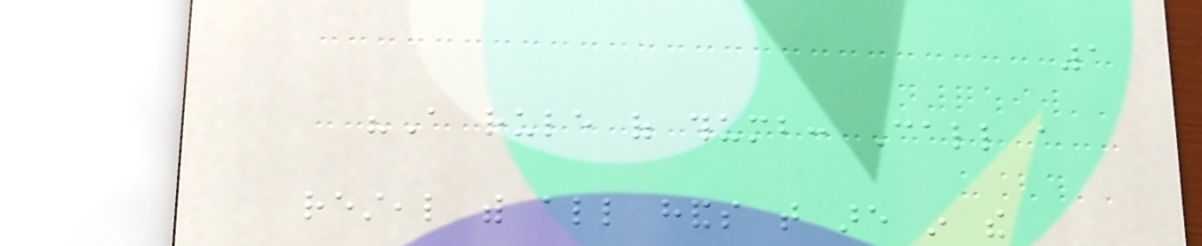1
"A rule of thumb: Call a
resteal with all hands that are in the
